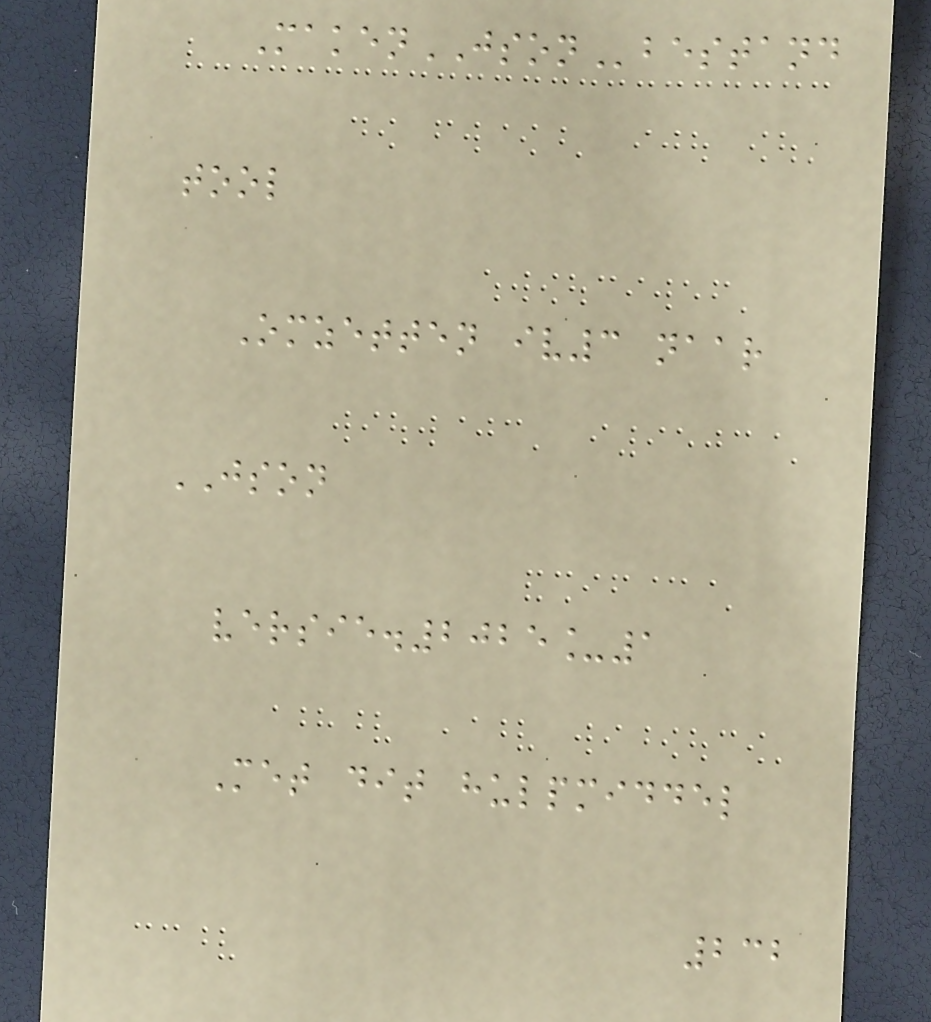MakenJSONbestand
tool
Omzetten iv3 naar
JSON
versie.2025_1
Met dit hulpmiddel
232
